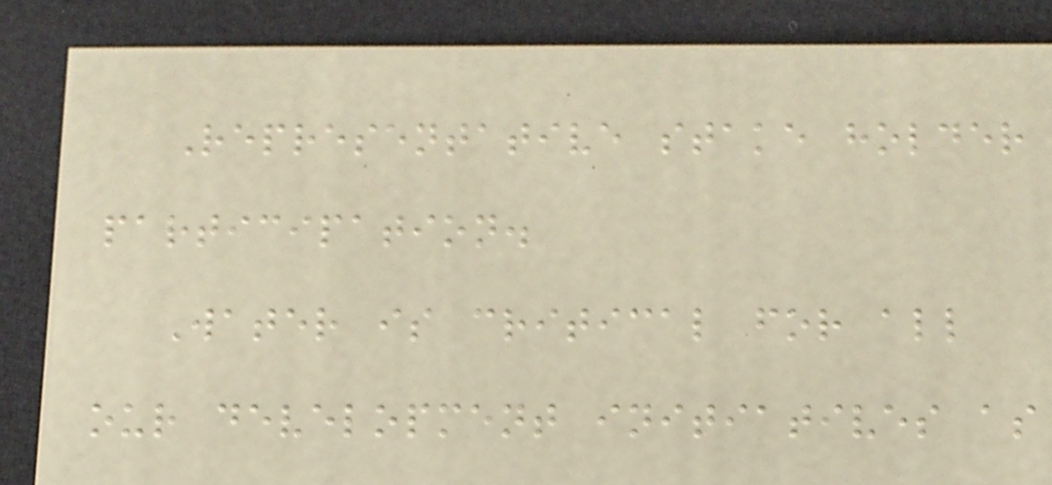Representative stake holder
participation.
Water is critical for all
our development initiatives as
